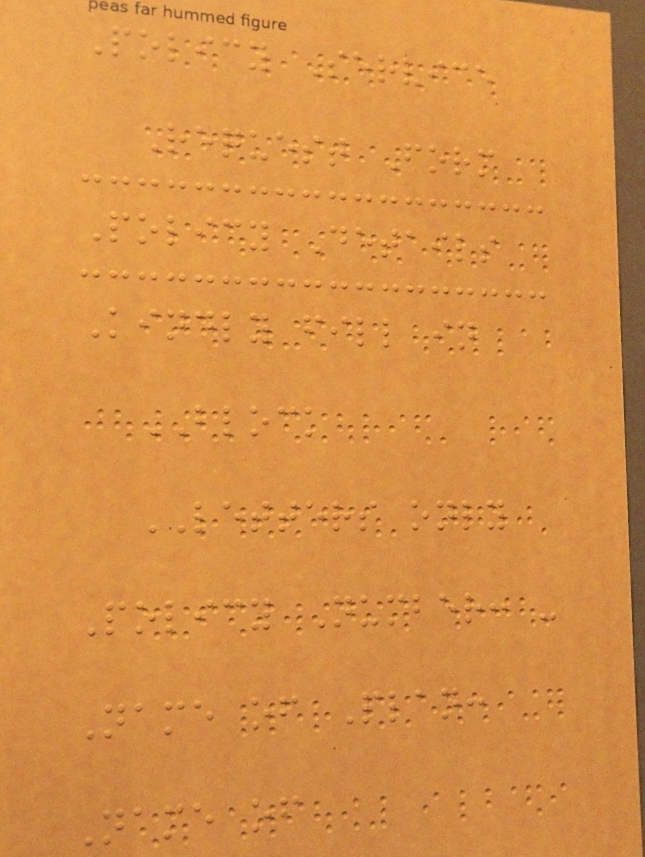Policy Service
Request Form
Policy Details
Kindly fill in
BLOCK
LETTERS only
Policy Number: -
Name of Plan:
Name of
